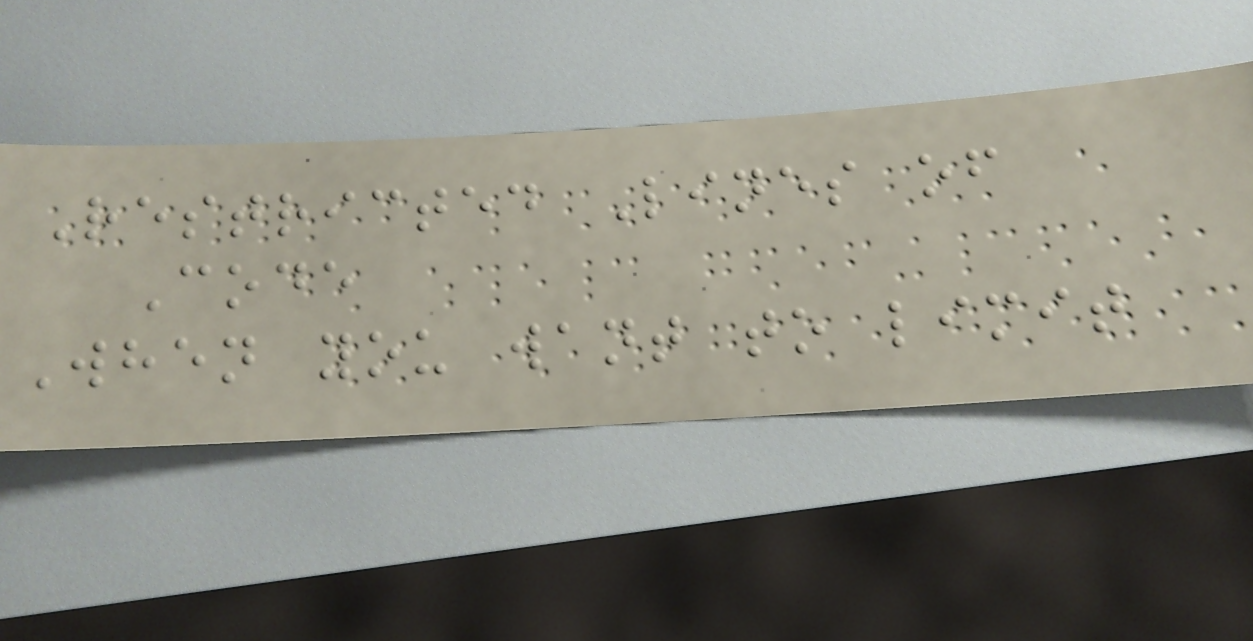Restricted Lines of
Code
When you want to limit
